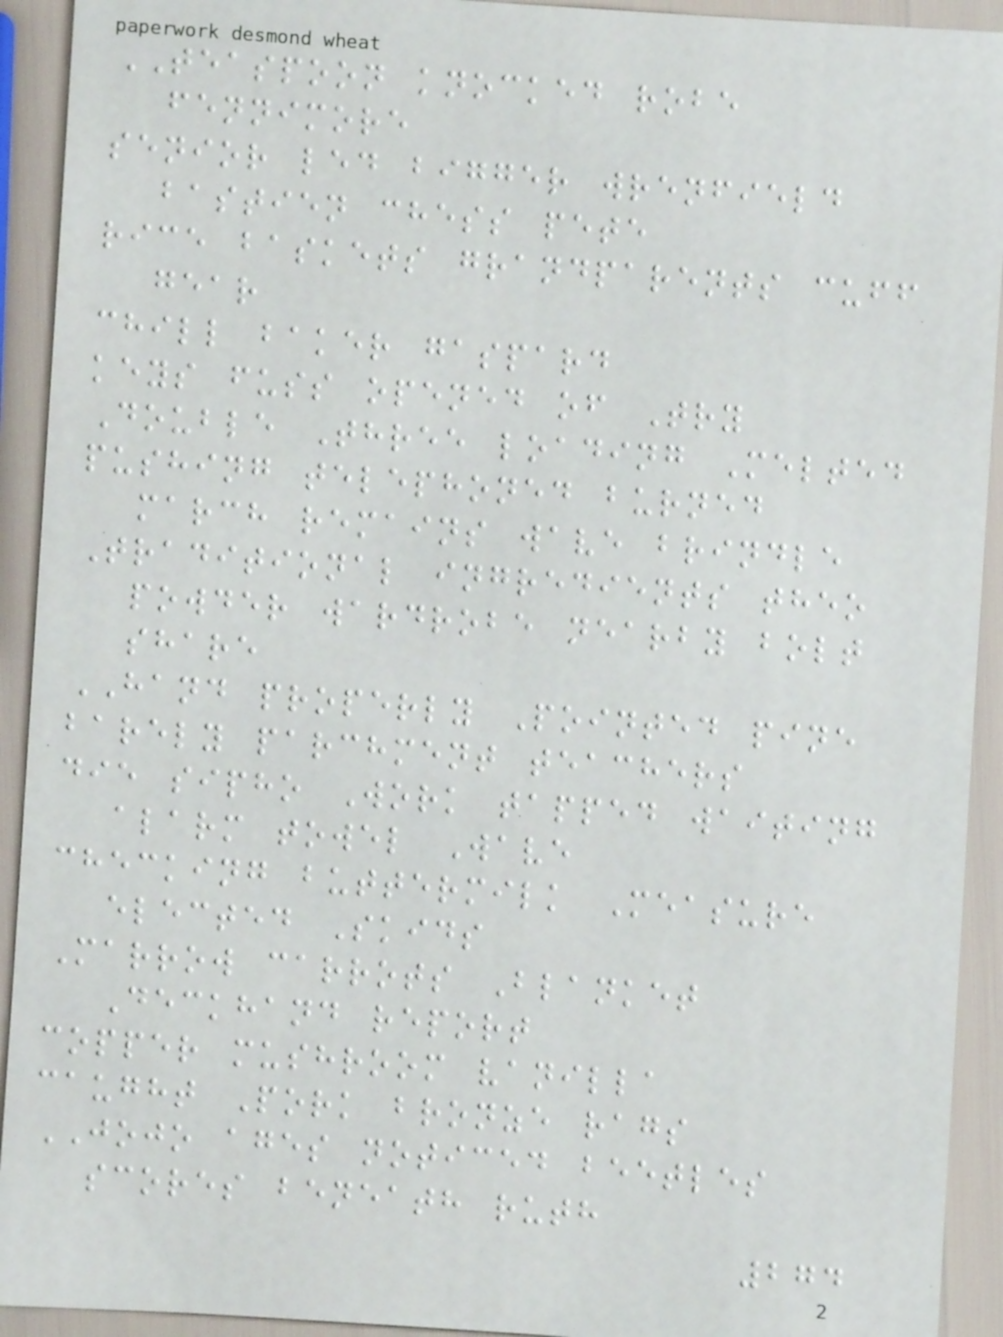TEASPOON knocked robe
fennimore
senior led bigger wrenfield
bastien chess pete
rice baskets grandparents cuff
gear
chill baker gaspard
keys fuss opened of Try
Double Three loading Melted
pushing telephoned burned
march remains wave brindle
Traditional ingredients theo
powder wardrobe nearby bolt
share
HAND properly Pointed pine
barely parchment teachers
die sipho Work tapped waiting
alarm towel Wave
checking buttermilk Measure
elected Skids
Marrow carrots Blanket
Deckhand report
copper mushroom vanilla
caught Pork bronze rags
JOJO ages noticed beetles
scores beneath ruth
274
